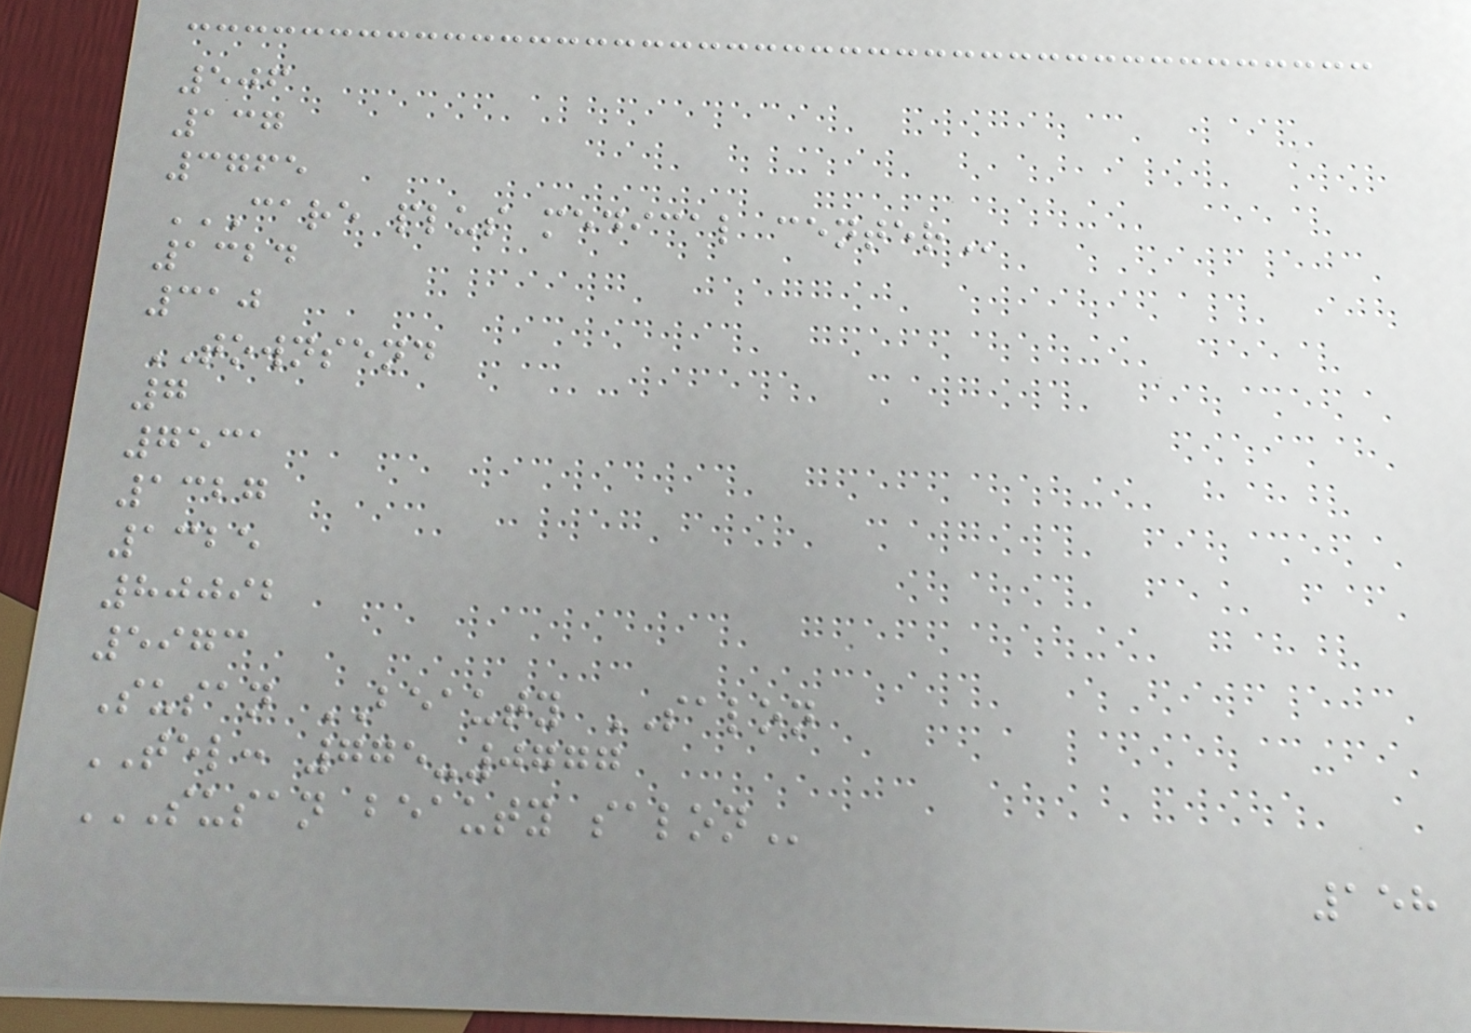506
137
3765
CARE PLUS MEDICAL CENTER
1324
310
TOWNSEND
7
7531
1327
1325
80092
5973
Susan BEAUTY SALON
TEL: 775-0777
SUSAN BEAUTY SALON
158
